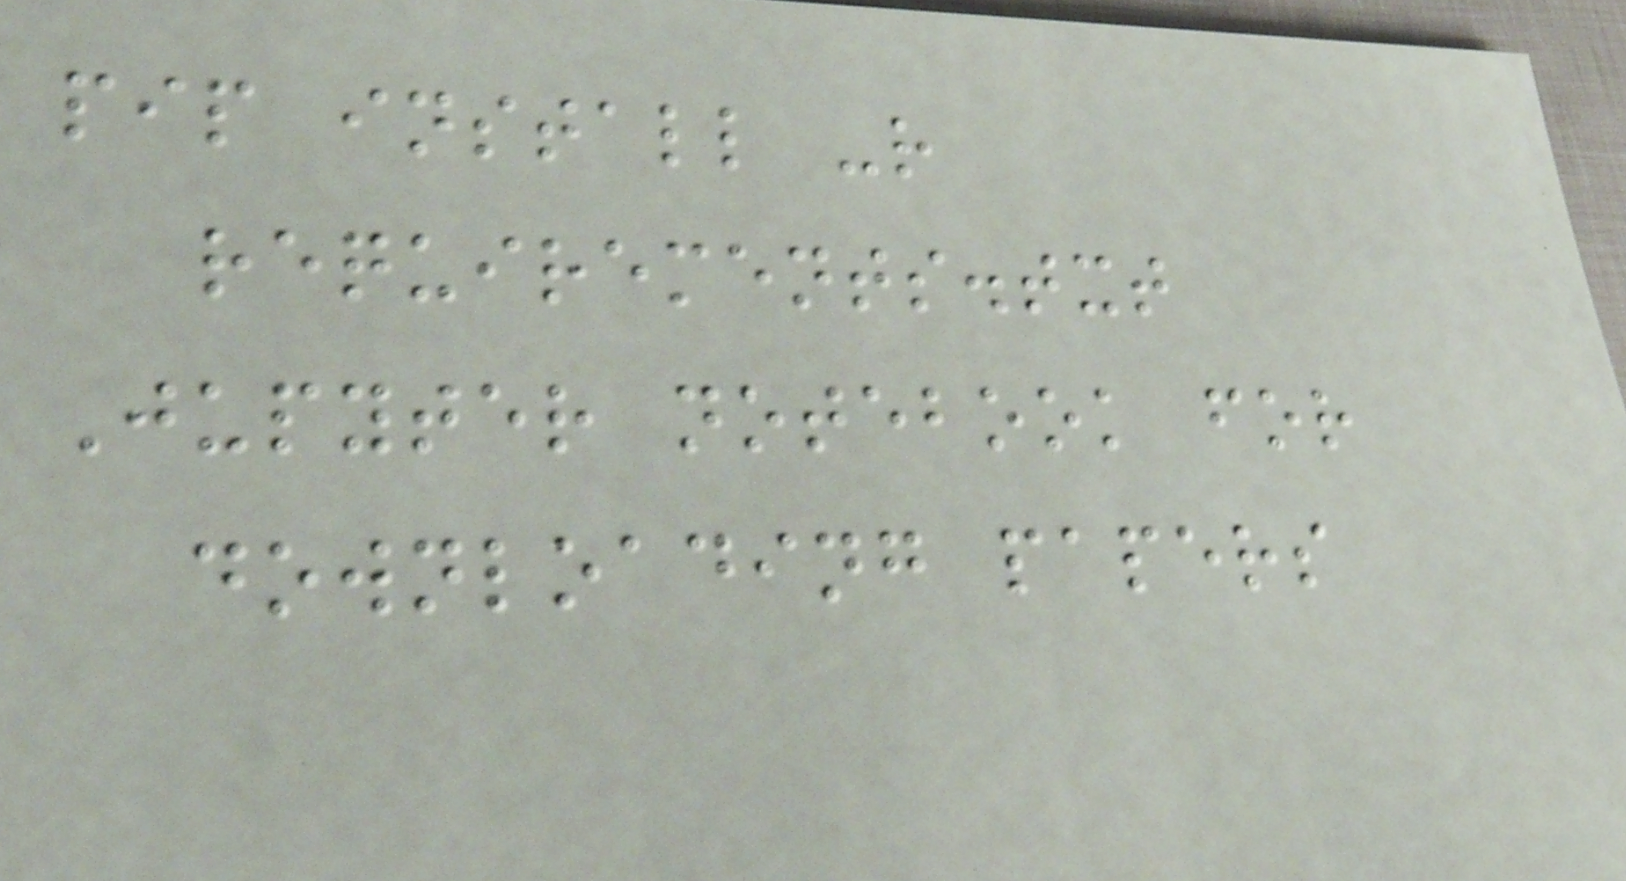pip install -r
requirements.txt
Jupyter notebook for
downloading papers
